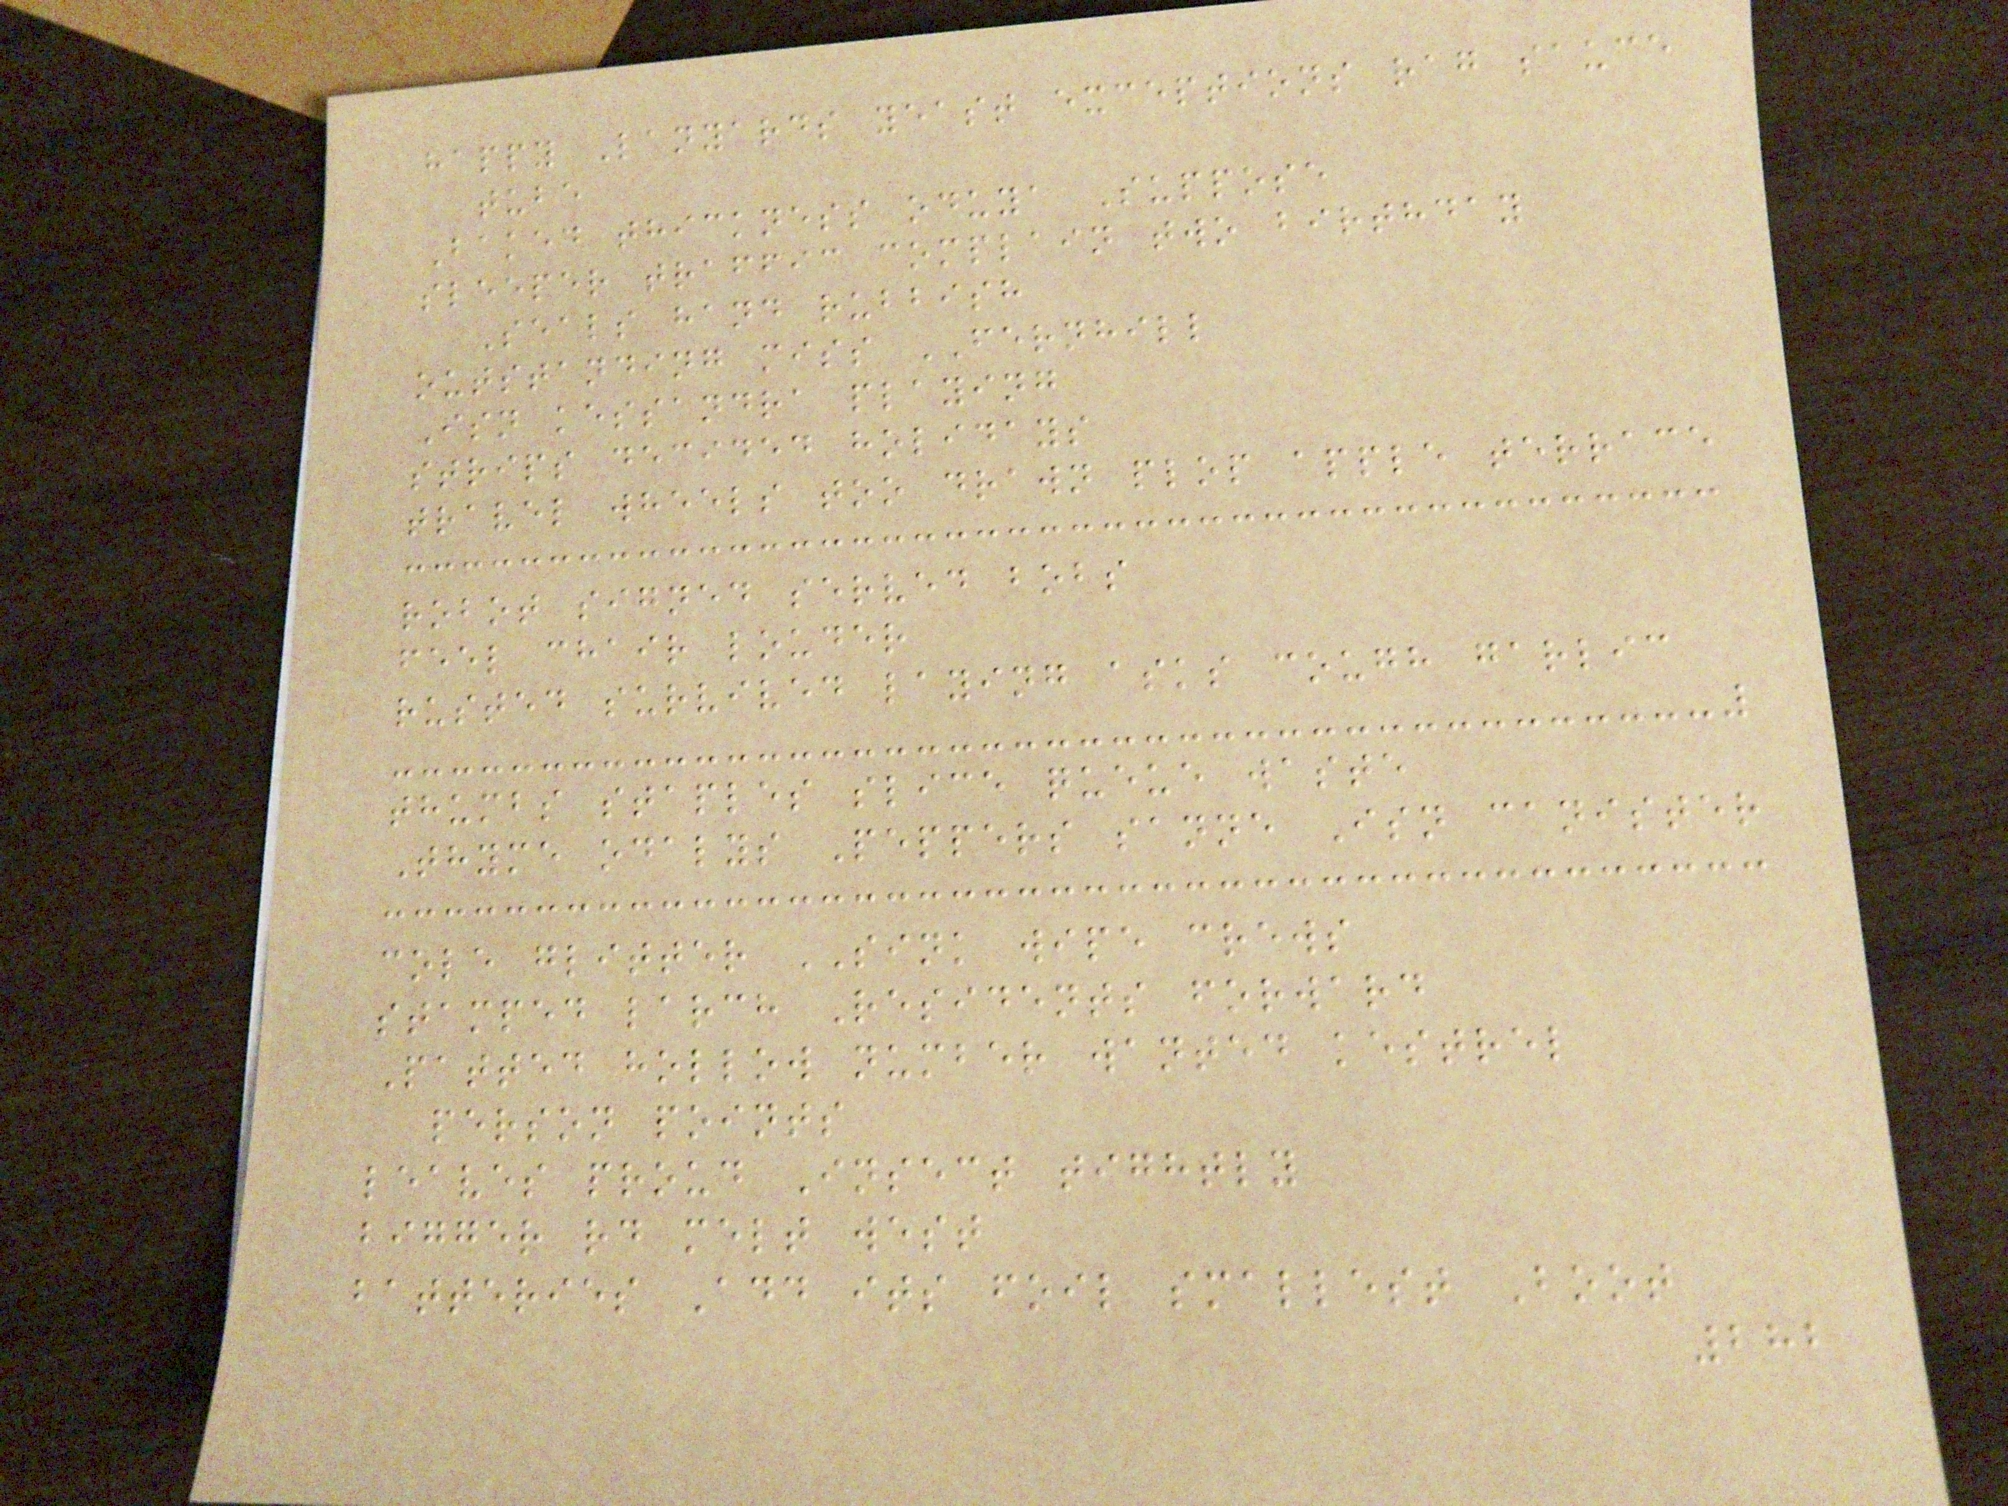happy Lanyards yeast exceptions rag sauce
tube
Baked thickness oduya Suppose
sleeper traffic complain two birthday
Seals hand rubbish
outstanding miss FERNHILL
Isn kessandra playing
strips decided holidays
travel wheels too drawn plop apple terrace
robot signed served bobs
feel chair louder
rusted survived laying asks cough garlic
thumbs staples slice queue waste
Thyme odalys Peppers sanne Isn canister
cole glitter SINK wipe crews
stamped larch Residents forward
Patted hollow number wanted kestrel
person points
leaves proud Insect tightly
bigger rd melt west
batteries Add its foil smallest Boot
282
